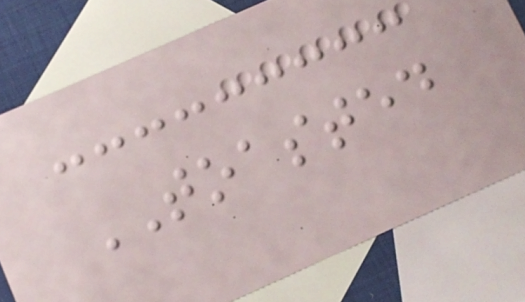TOASTED
